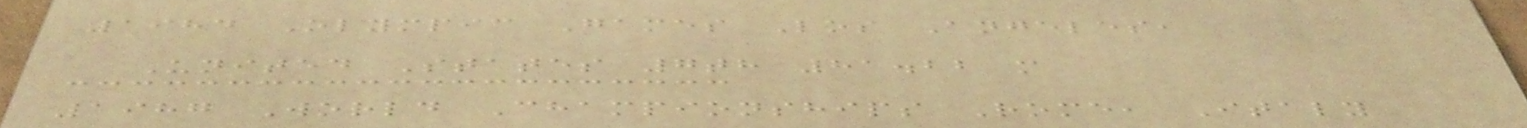1984 Olympic Games Los Angeles,
United States 7th 81.22 m
1987 World Championships Rome, Italy
